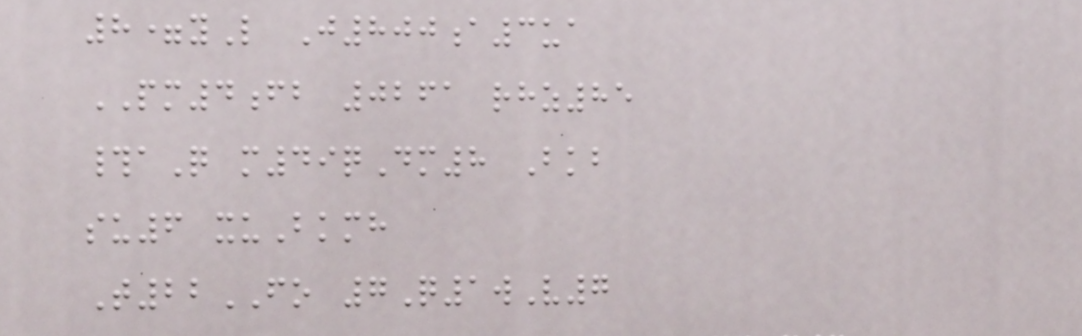8=yL J800a3ua
PM4fb 0261 rhz85
#aQ m49qDm8 Bkb
su6 xuBkmh
T22FO 7Q1wV7
